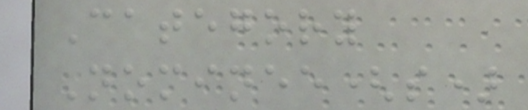Category
Nominee(s)
